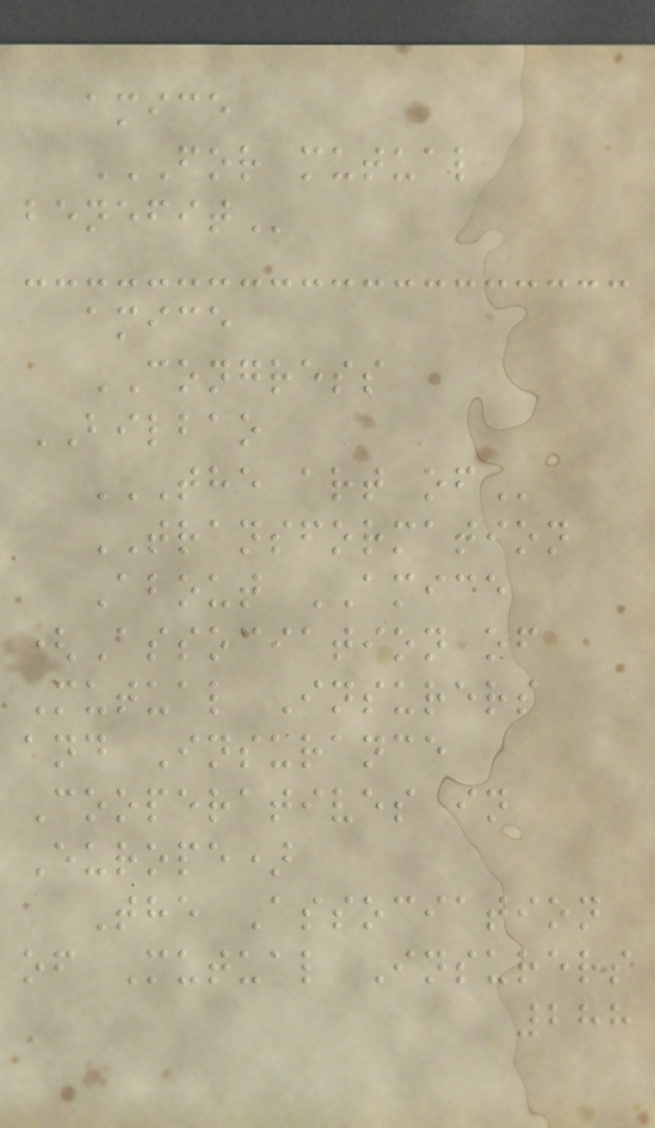amice
FOR MUTUAL
BENEFIT
amice
CONGRESS
BILBAO
THE ART OF
TRANSFORMATION
About AMICE
(Association of
Mutual Insurers
and Insurance
Cooperatives in
Europe)
The Association
of Mutual Insurers
288
